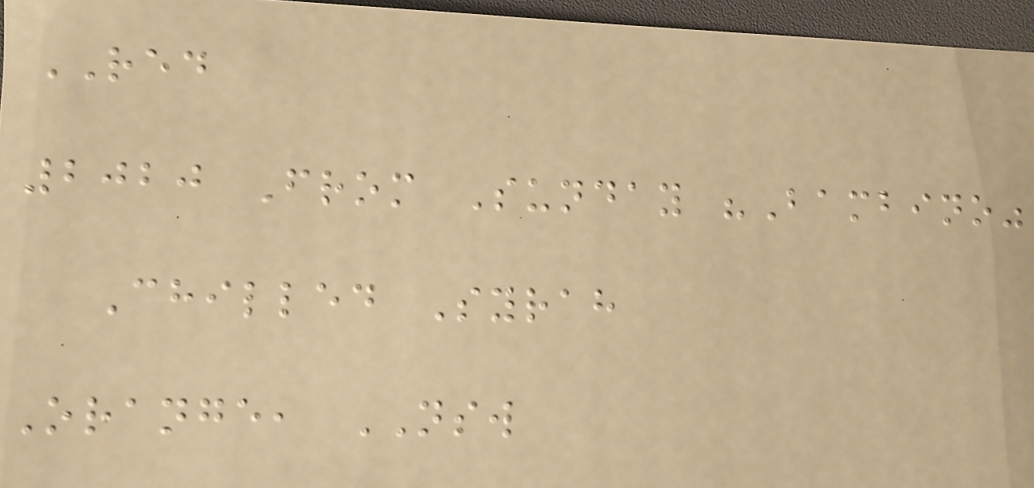RED
2020 From Sunday "Bambino"
Chilled Syrah
Orange, NSW
